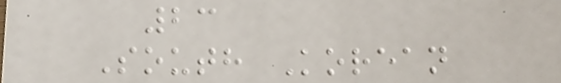23
South Korean
